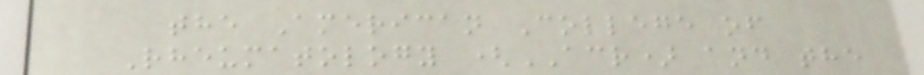the American College of
Rheumatology (ACR) and the
